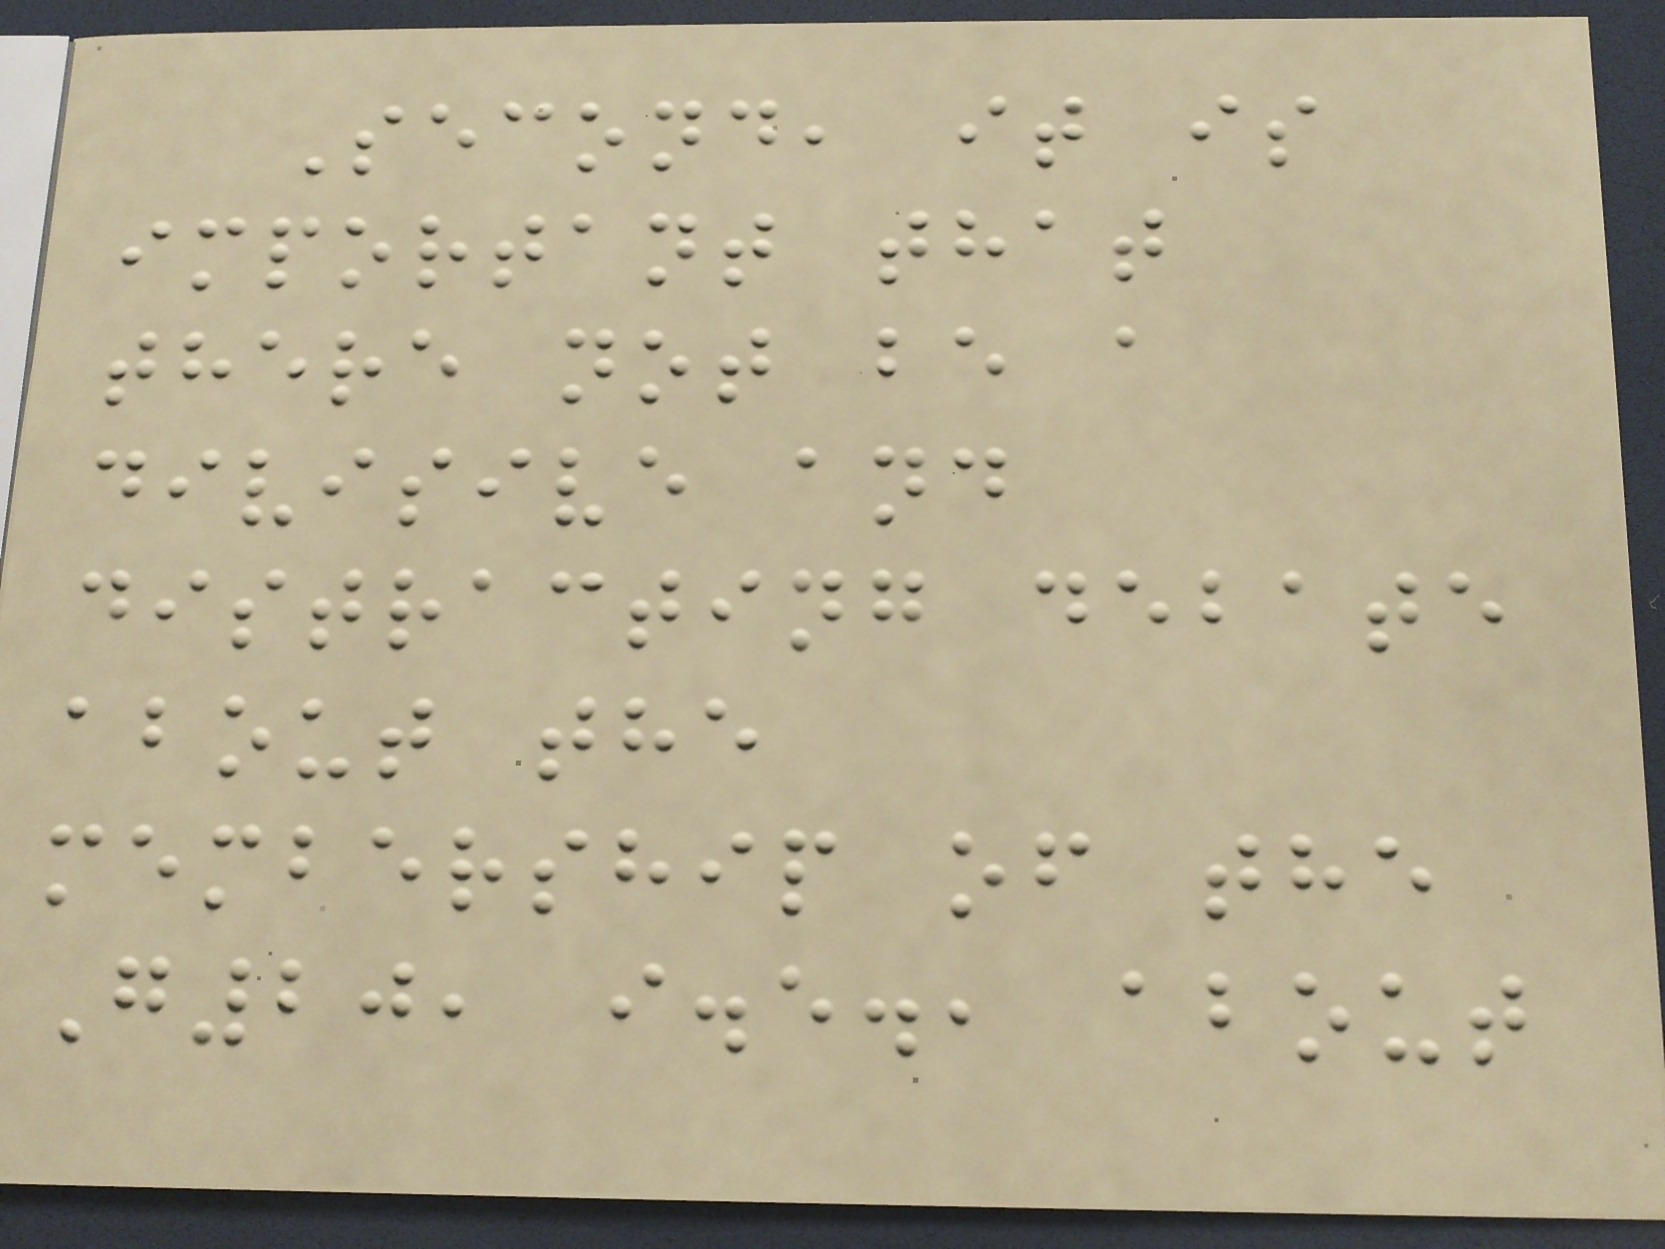Second, it is
important that
there not be a
divisive and
distracting debate
about the
membership of the
G20, i.e., about
